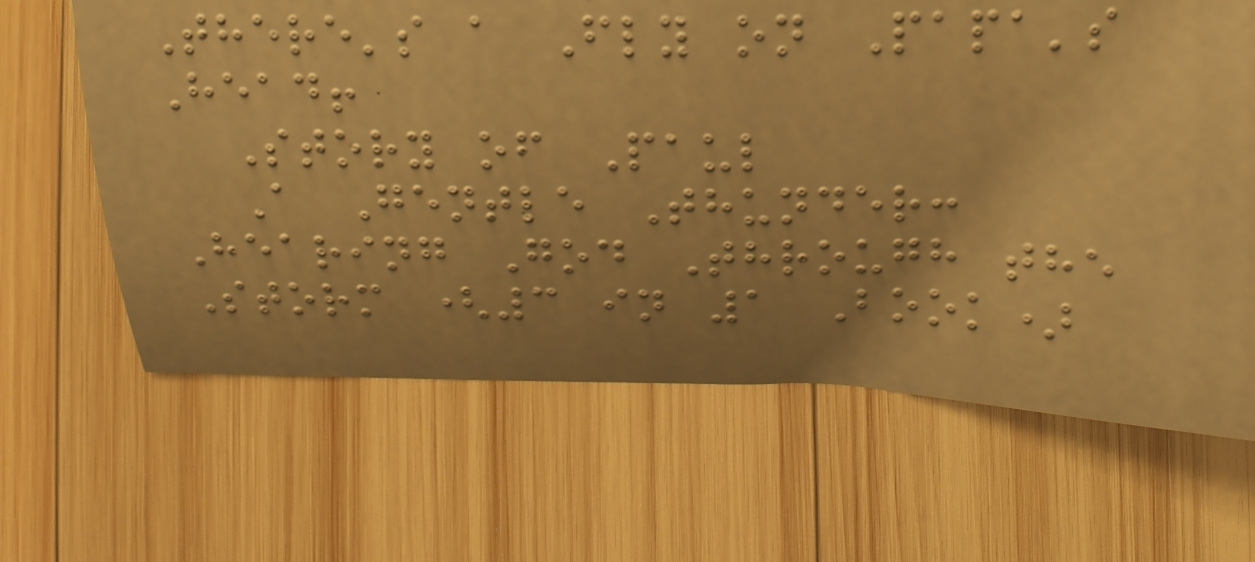There's a Fly on Papa's
Head!
Story of Paul
A Gentle Thunder:
Hearing God Through the
Storm (3 in 1 Book)
